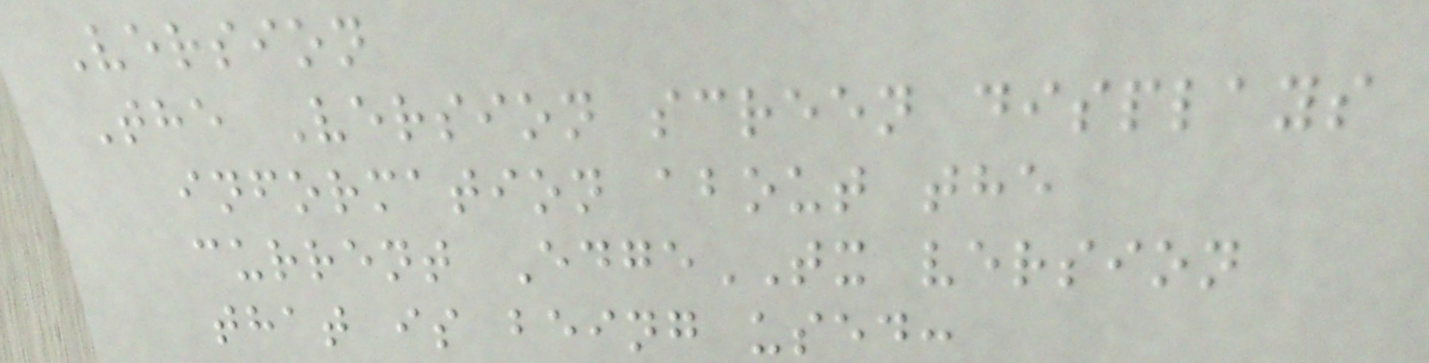Version
The Version screen displays
information about the
current EdgeTX version
that is being used:
